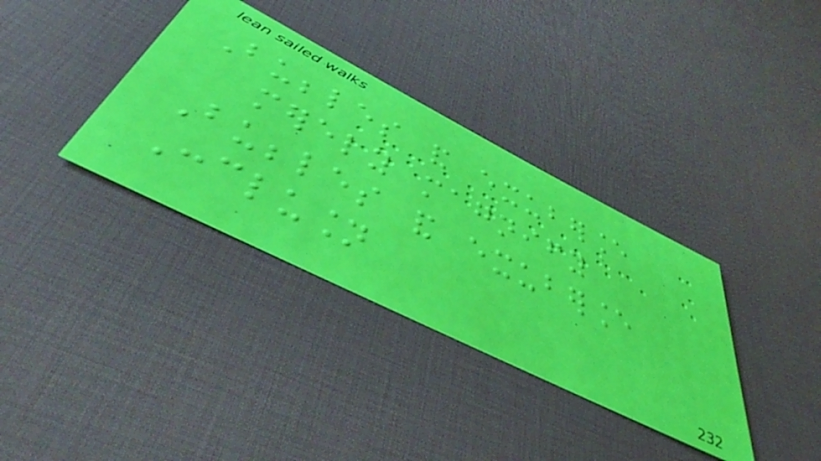Bubbles and exuberance
merely magnify
Bubbles and exuberance
Conclusion
